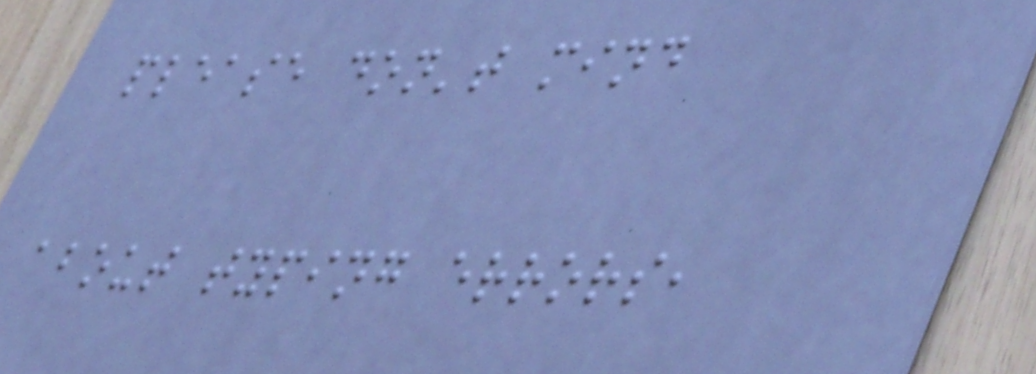please don't mind
about typing errors,
